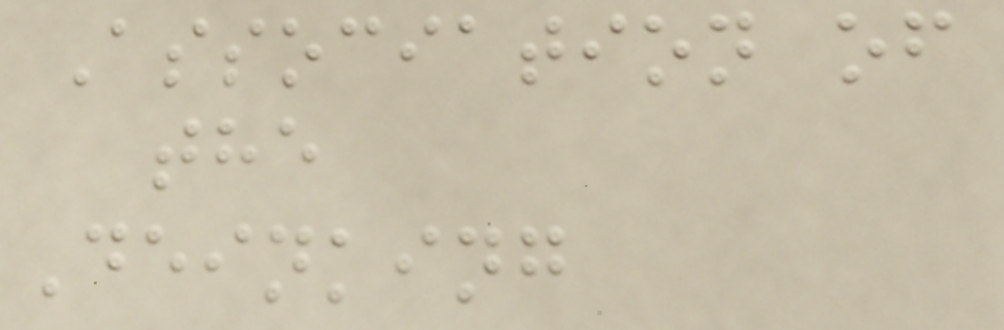Association of
the
Deinking
